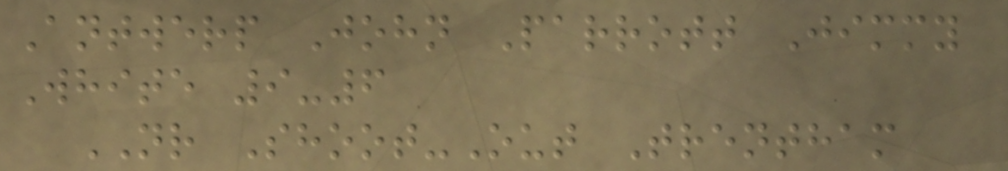Antwerp John Parrott Jimmy
White 9-6
NR Shoot-Out Trentham
